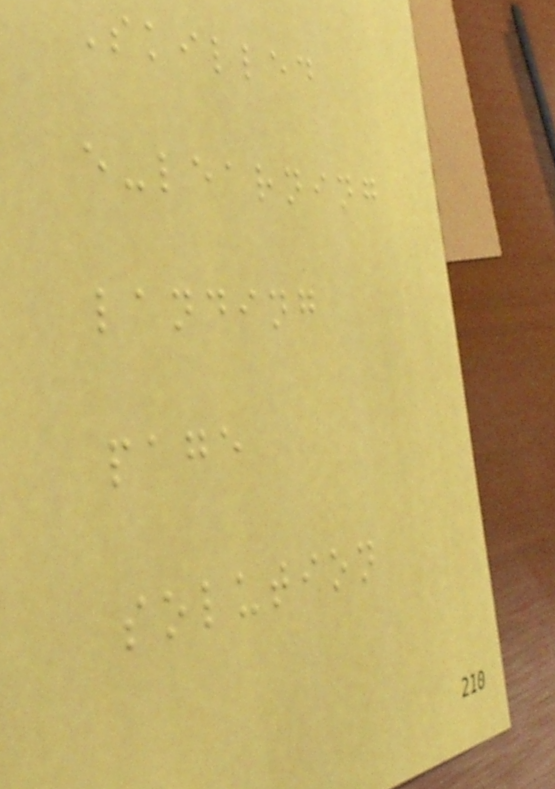Skilled
e-learning
landing
page
solution
